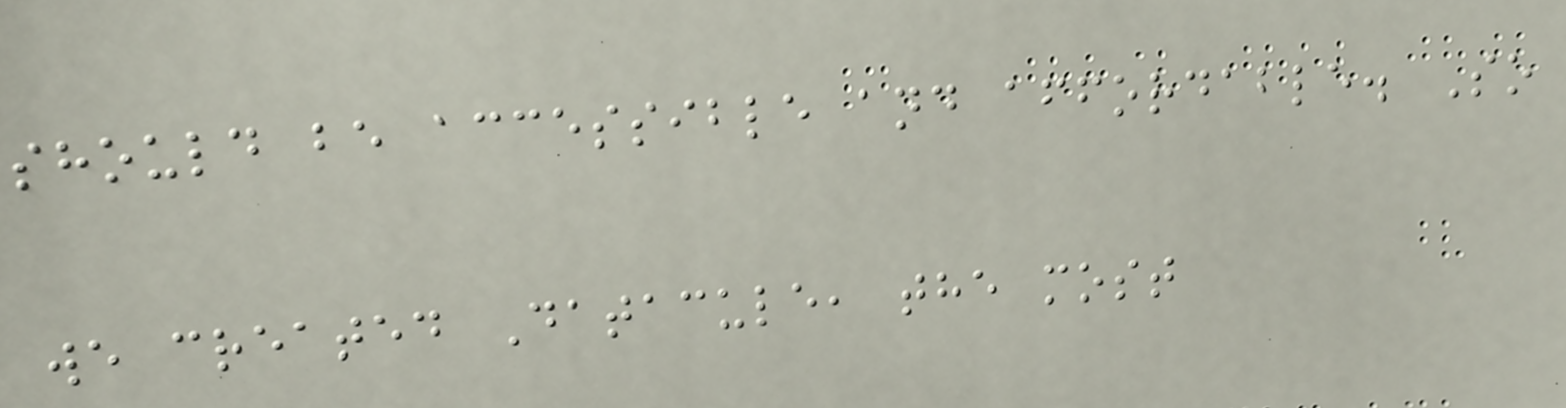should be accessible and affordable. So
we created Datacule, the most
